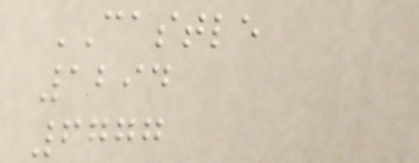CASTLE
1294
6777
